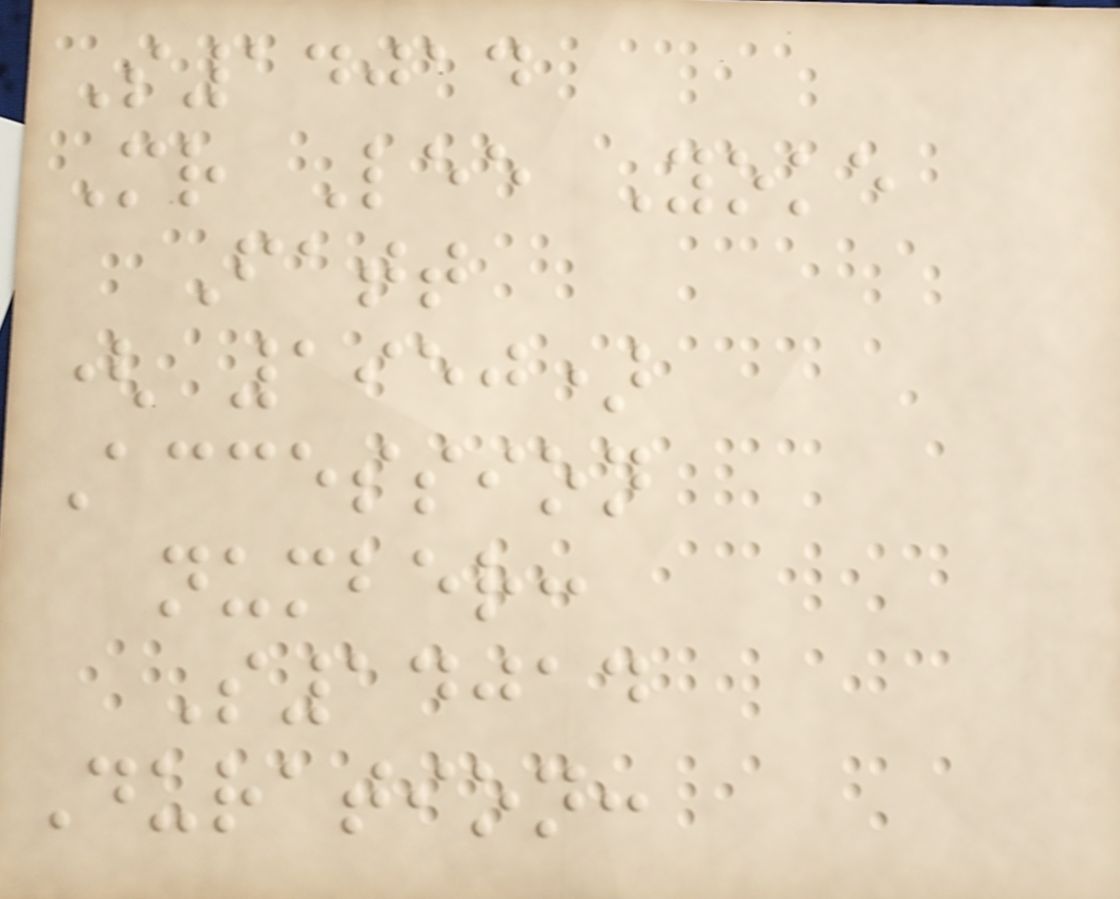S14014
Mr Lee Yoke
Fatt
( 1950)
Accession
number:
S14014
Duration:
